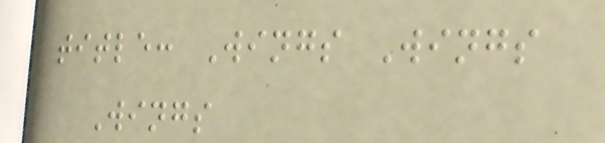title: Wings Wings
Wings
